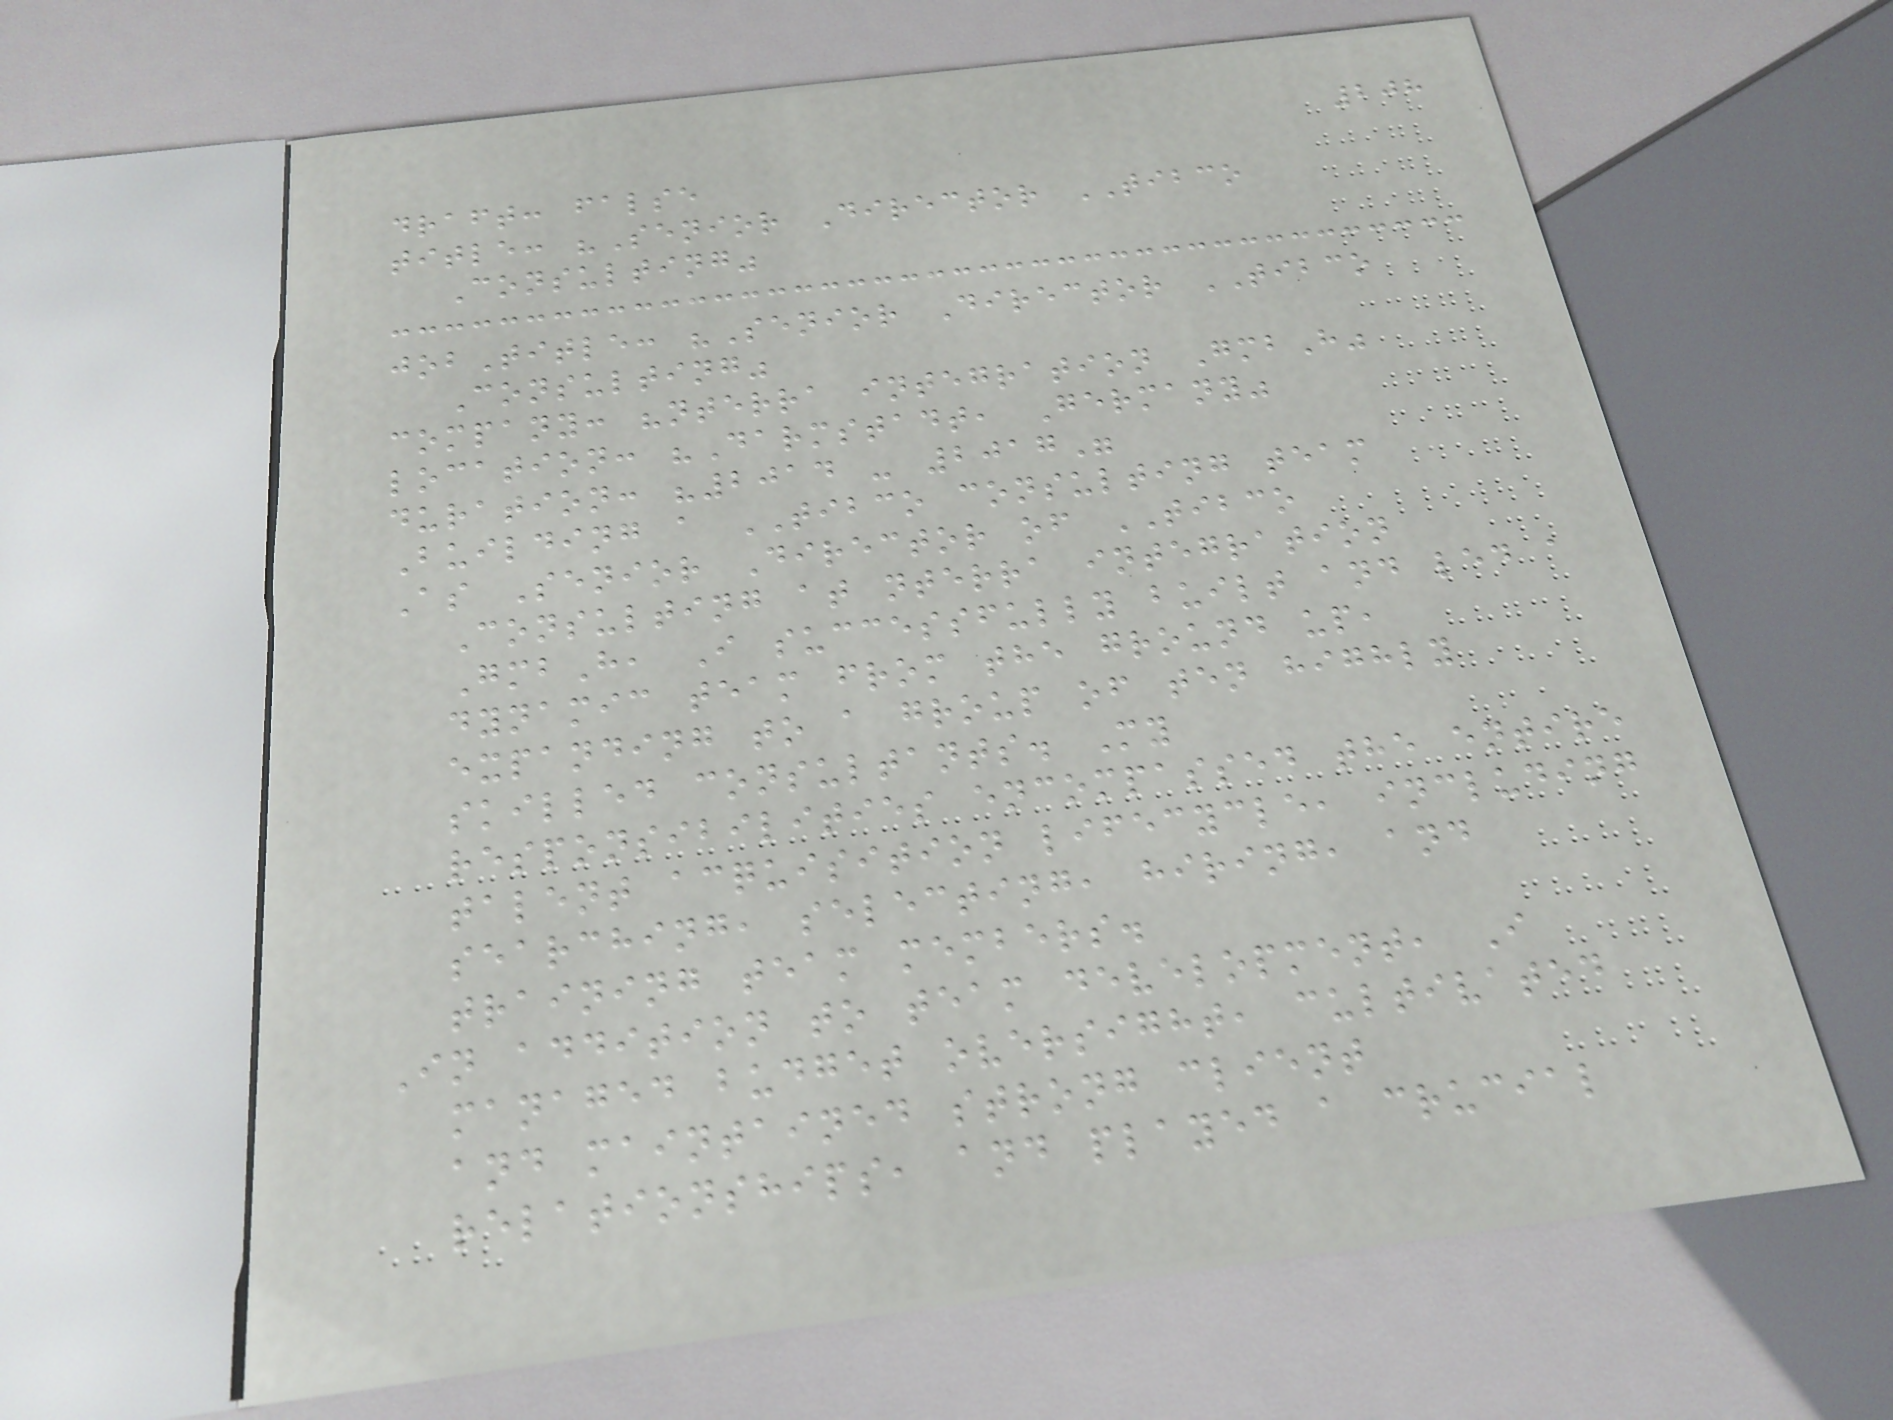208
draft: false
title: "Senior Director TIBCO
Consulting"
jobTitle: "Senior Director TIBCO
Consulting"
company: "nterra integration GmbH"
location: "Darmstadt, Germany"
duration: "2014 - 2017"
Building a TIBCO consulting team
As Senior Director of TIBCO
Consulting at nterra integration
GmbH, I successfully built and led a
dynamic team from the ground up,
expanding to a group of ten highly
skilled consultants. My
responsibilities encompassed the entire
talent acquisition lifecycle, including
searching, selecting, hiring, and
training team members.
In addition to team development, I
managed budget oversight, cultivated
and maintained strong client
relationships, and played a crucial
